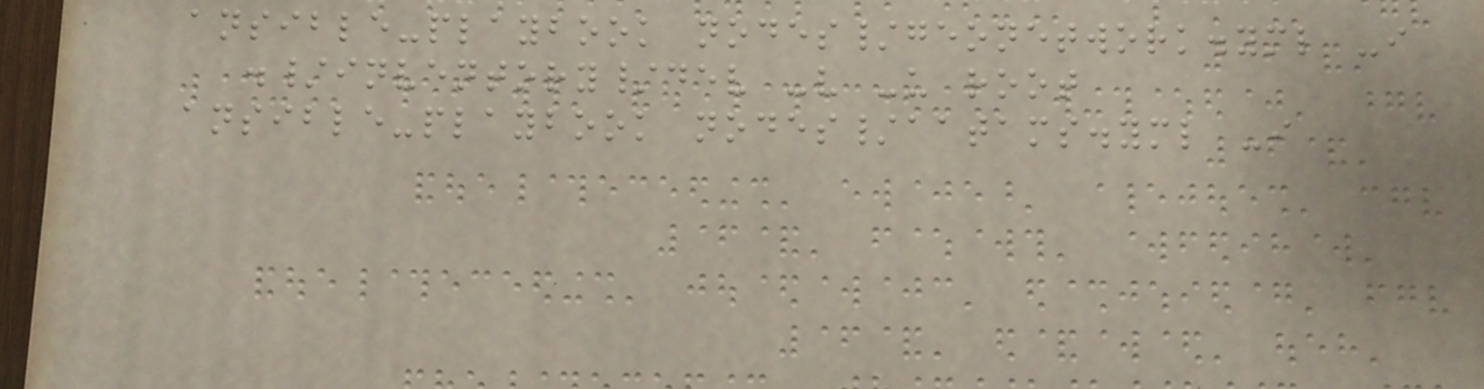ansible-playbook nodes/geonetwork.yml -i
./inventory/dev -v -u root
ansible-playbook nodes/aatams.yml -i
